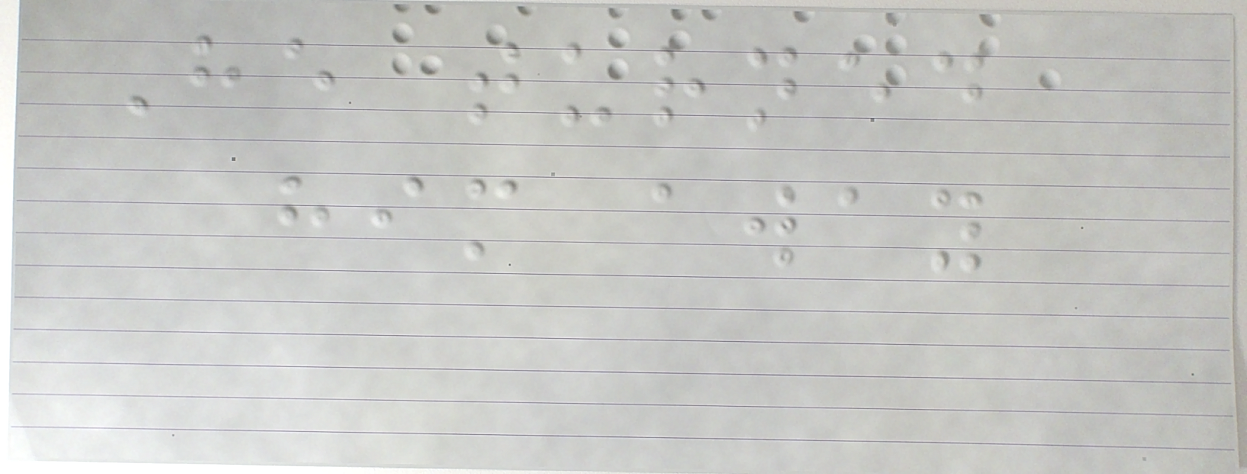He turned
him away
